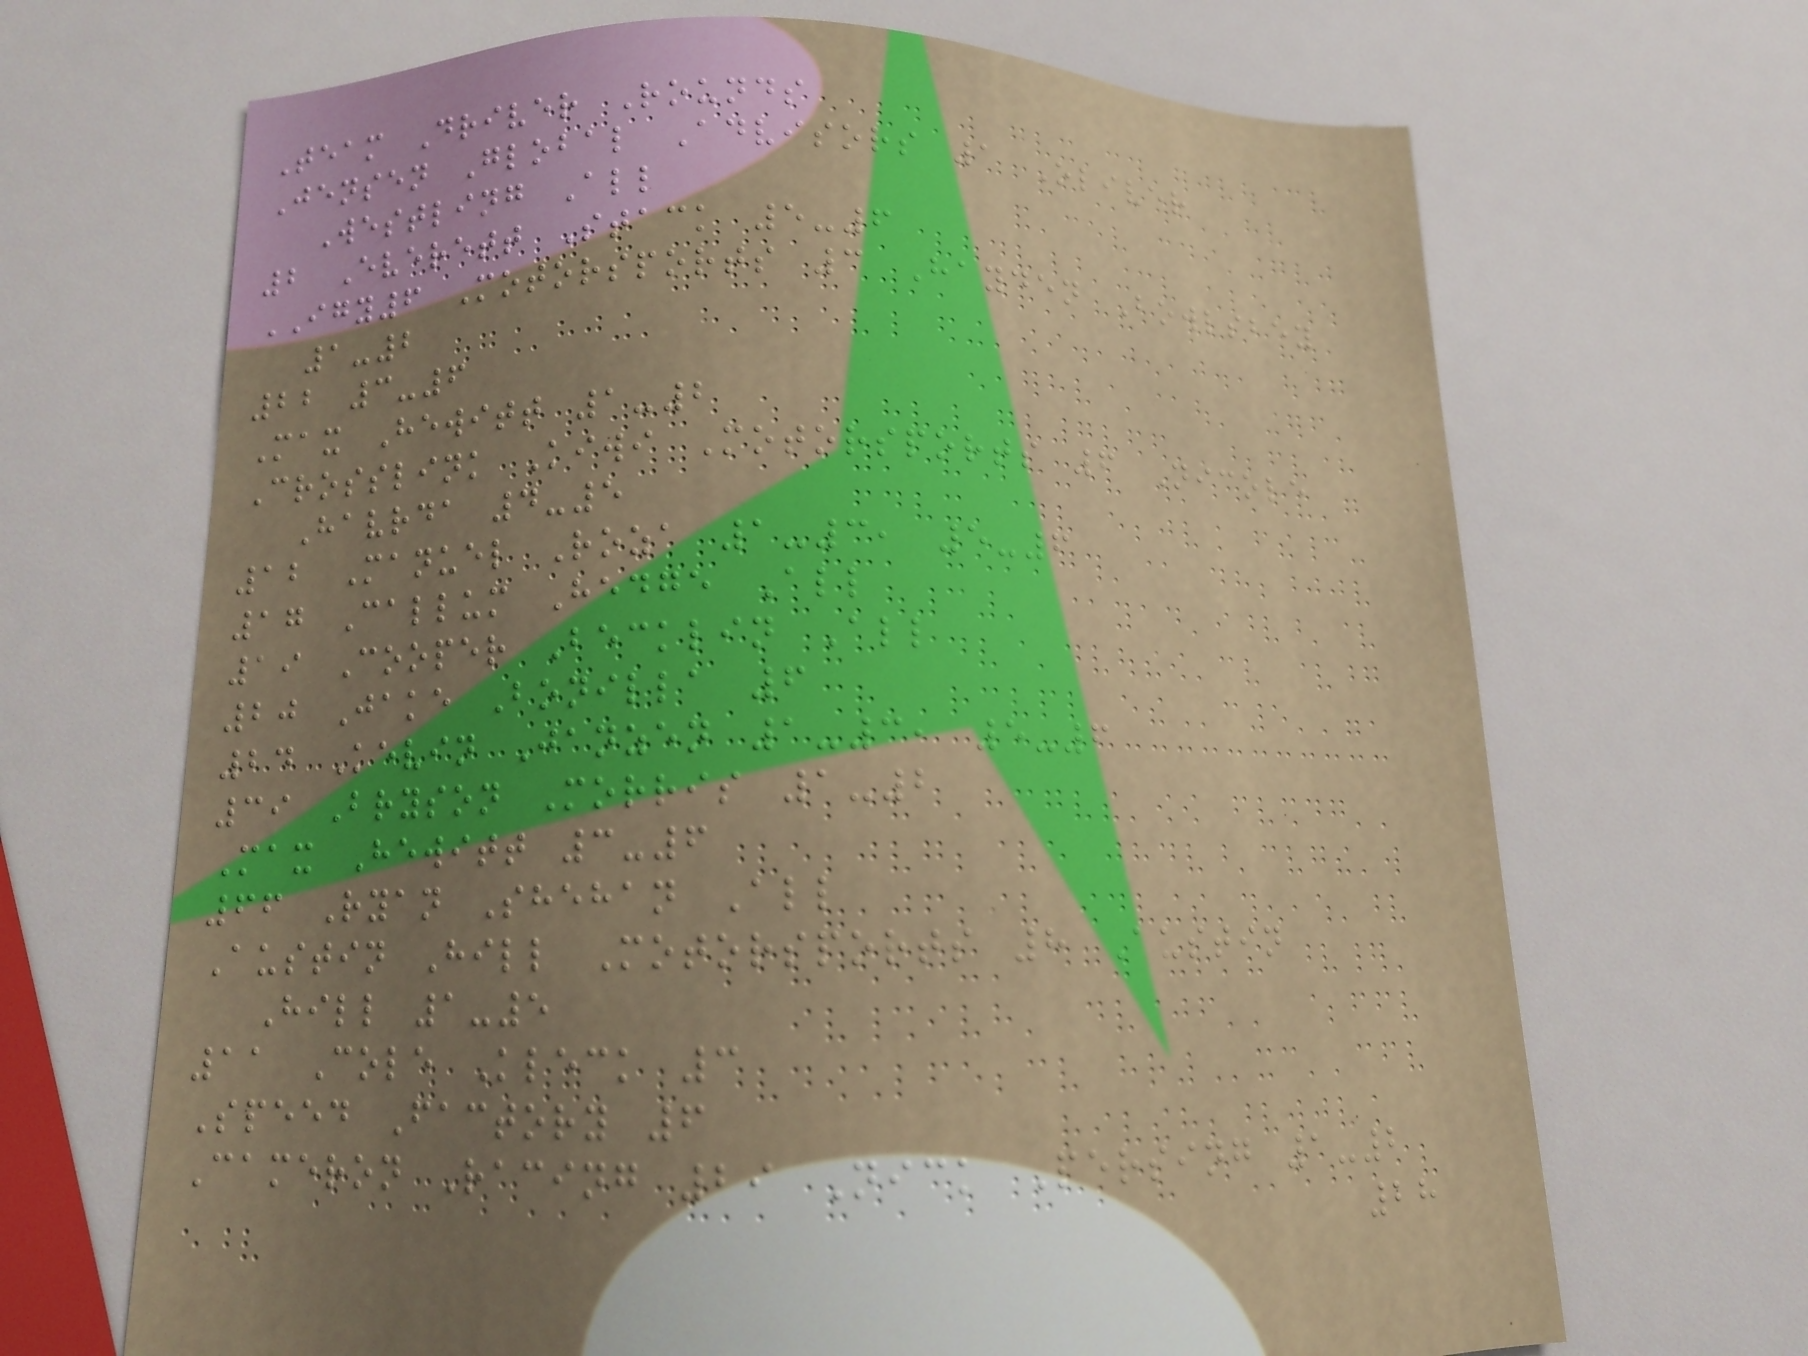Team Driver Rounds
Jensen Global Advisors 1 Oliver
Westling All
2 Everett Stack 5-6
IGY6 Motorsports 3 Hayden Bowlsbey
1-2
22 3-6
Max Hewitt 1-2
Crosslink Kiwi Motorsports 6 Nicole
Havrda 4-5
12 Manuel Roza 1-3, 5-6
17 Callum Hedge All
19 Cooper Becklin All
20 Jake Bonilla 6
24 Kevin Janzen 1-3, 5-6
39 Bryson Morris 1-2
Max Hewitt 3-6
66 Ryan Shehan All
Austin Hill Motorsports 8 Austin
Hill 1-5
11 Cole Kleck 3
Speed Factory 6
Cameron Racing 29 Nick Persing 1-2
28
